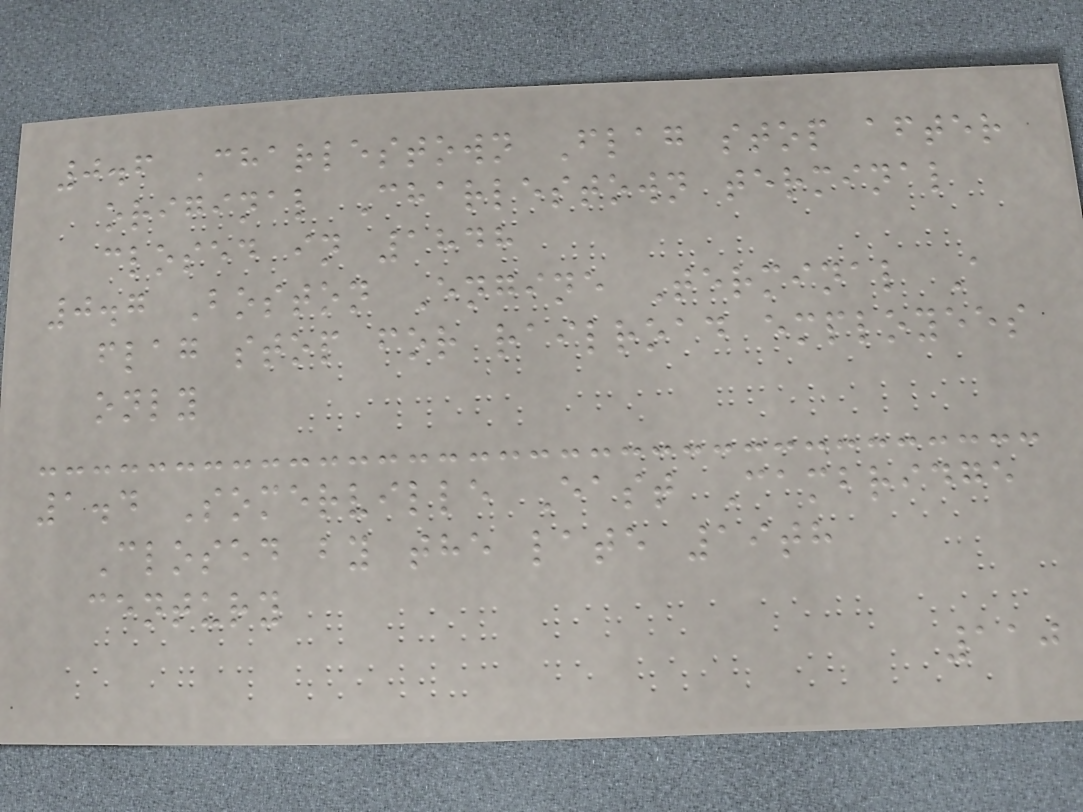0.6 Charlestown Flag stop after
original Charlestown terminal
closed in 1848
0.7 Boston Engine Terminal A
flag stop for railroad employees
only
1.4 Somerville East Cambridge
Closed by the late 19th
century
110
